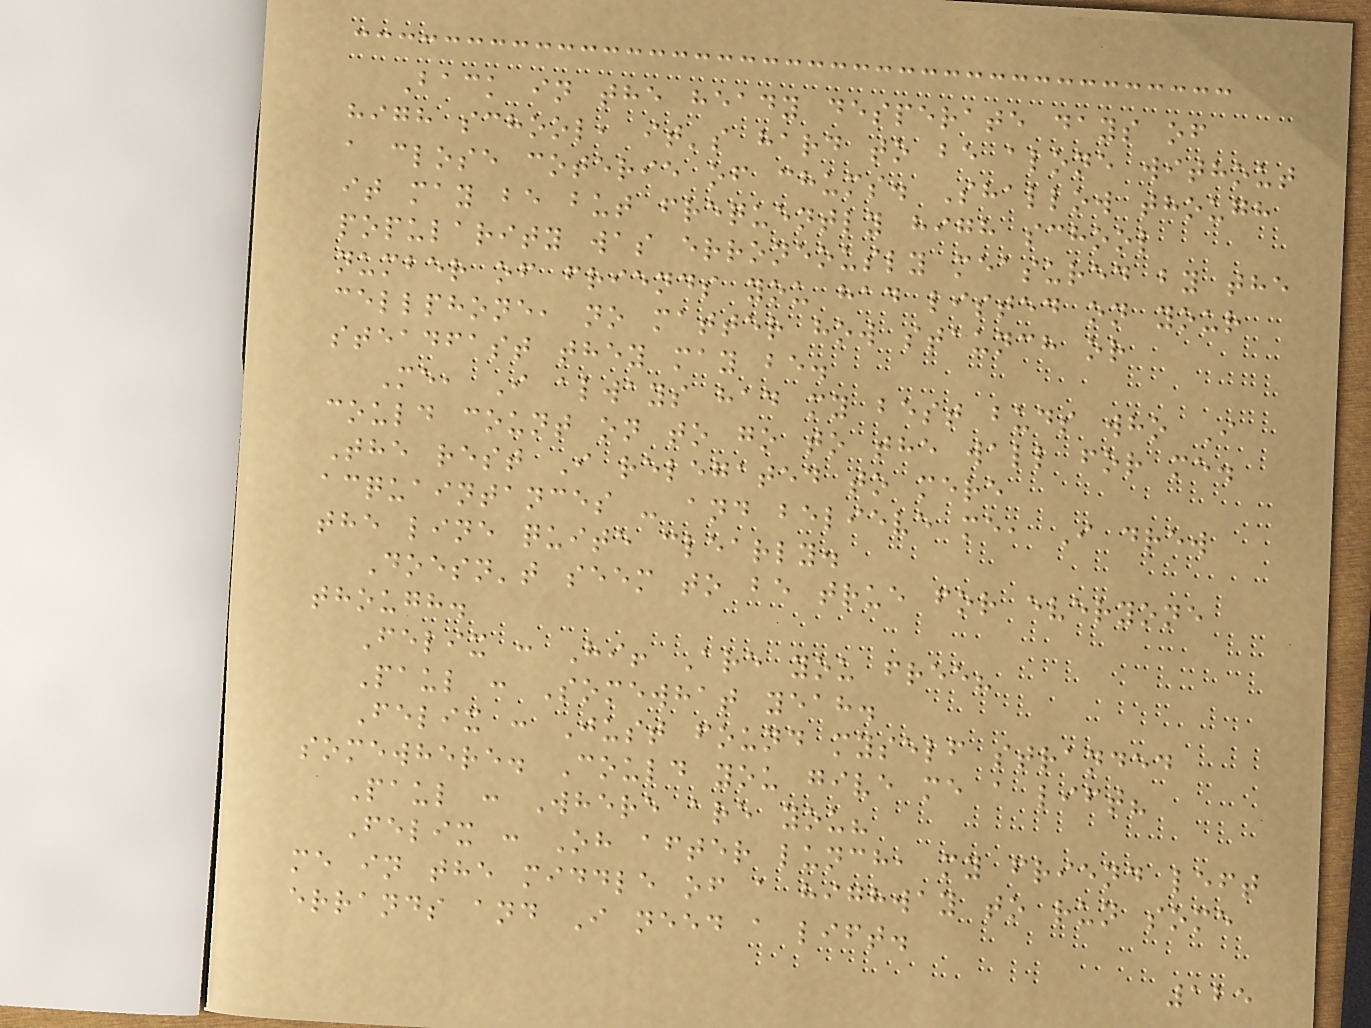Back in the heady desperate days of
high school, it's hard to be alone without
a close coterie of chums. Shallow though
it may be but frequently high school
popularity was erroneously measured by the
number of friends you had listed on your
cellphone, no matter how staunch or
steadfast they may be.
Me, I always had my best buds who I
could count on to go to the wall for me.
The rest I relegated to mere
acquaintances - and believe me, I drew
the line quite clearly.
Doesn't seem to be true for everyone
though.
Felix : Hi! Are you free?
Paul : Somewhat yeah.
Felix : Just found myself stranded
somewhere. Could you give me a lift?
Paul : Where are you?
Felix : Oh after lunch, my friend left
me in the middle of a highway to run some
errands and I need a lift.
125
